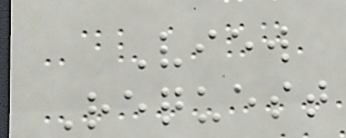View
Request
